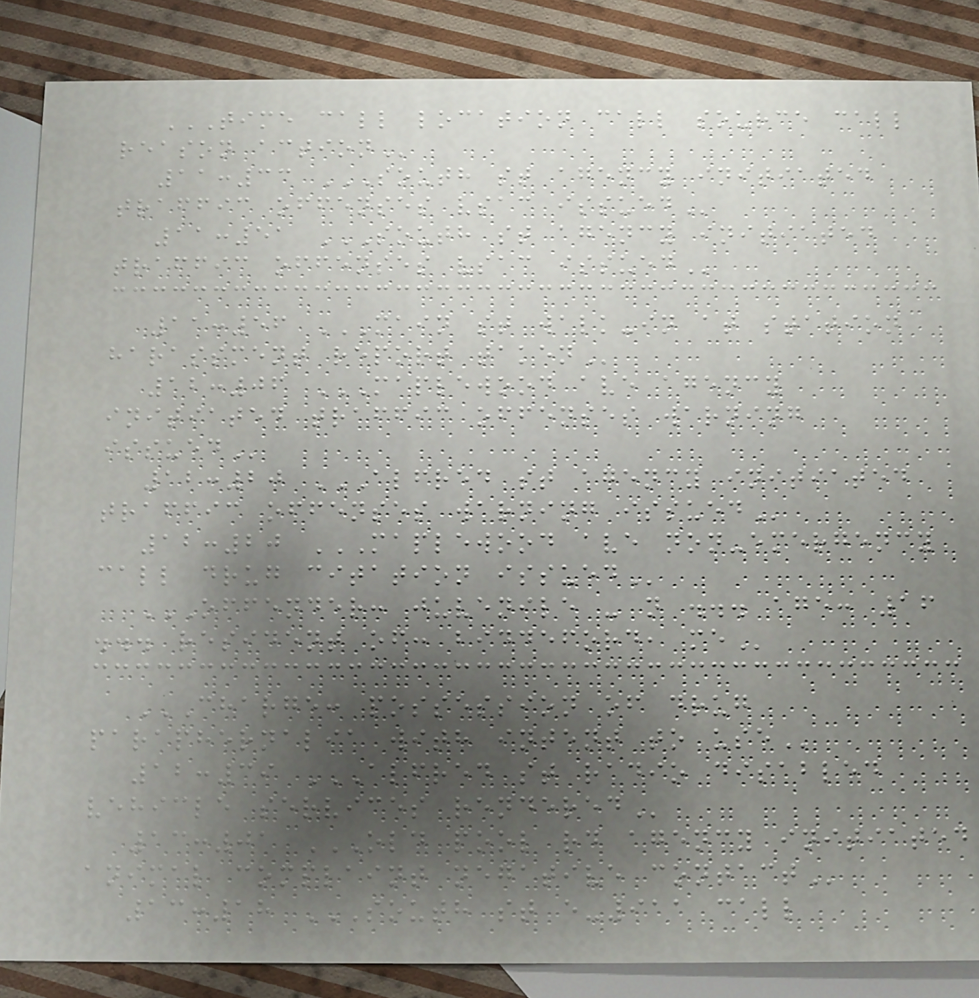TIME CALL LOCATION CALL SOURCE CALL
REASON ACTION
11:33 SOUTH ST AGENCY INITIATED
TRAFFIC OFFENSES VSAC ISSUED
11:51 SOUTH ST AGENCY INITIATED
TRAFFIC OFFENSES VSAC ISSUED
11:56 MAIN ST WALK-IN AT STATION
HARASSMENT REPORT TAKEN
12:06 MAPLEWOOD AVE AGENCY
INITIATED TRAFFIC OFFENSES WARNING
ISSUED
12:20 ALFRED ST AGENCY INITIATED
TRAFFIC OFFENSES WARNING ISSUED
12:20 MAPLEWOOD AVE NON-EMERGENCY
CALL DRUG CITATION ISSUED
OFFENDER: JUVENILE - N ... AGE: 16
... RESIDENT OF: BIDDEFORD, ME
CHARGE: POSSESSION OF DRUG
PARAPHERNALIA WITH INTENT TO USE
12:39 ALFRED ST RADIO DISABLED
VEHICLE SERVICES RENDERED
13:01 OLD POOL RD AGENCY INITIATED
ANIMAL COMPLAINT NEGATIVE CONTACT
13:18 SOUTH ST E-911 CALL
